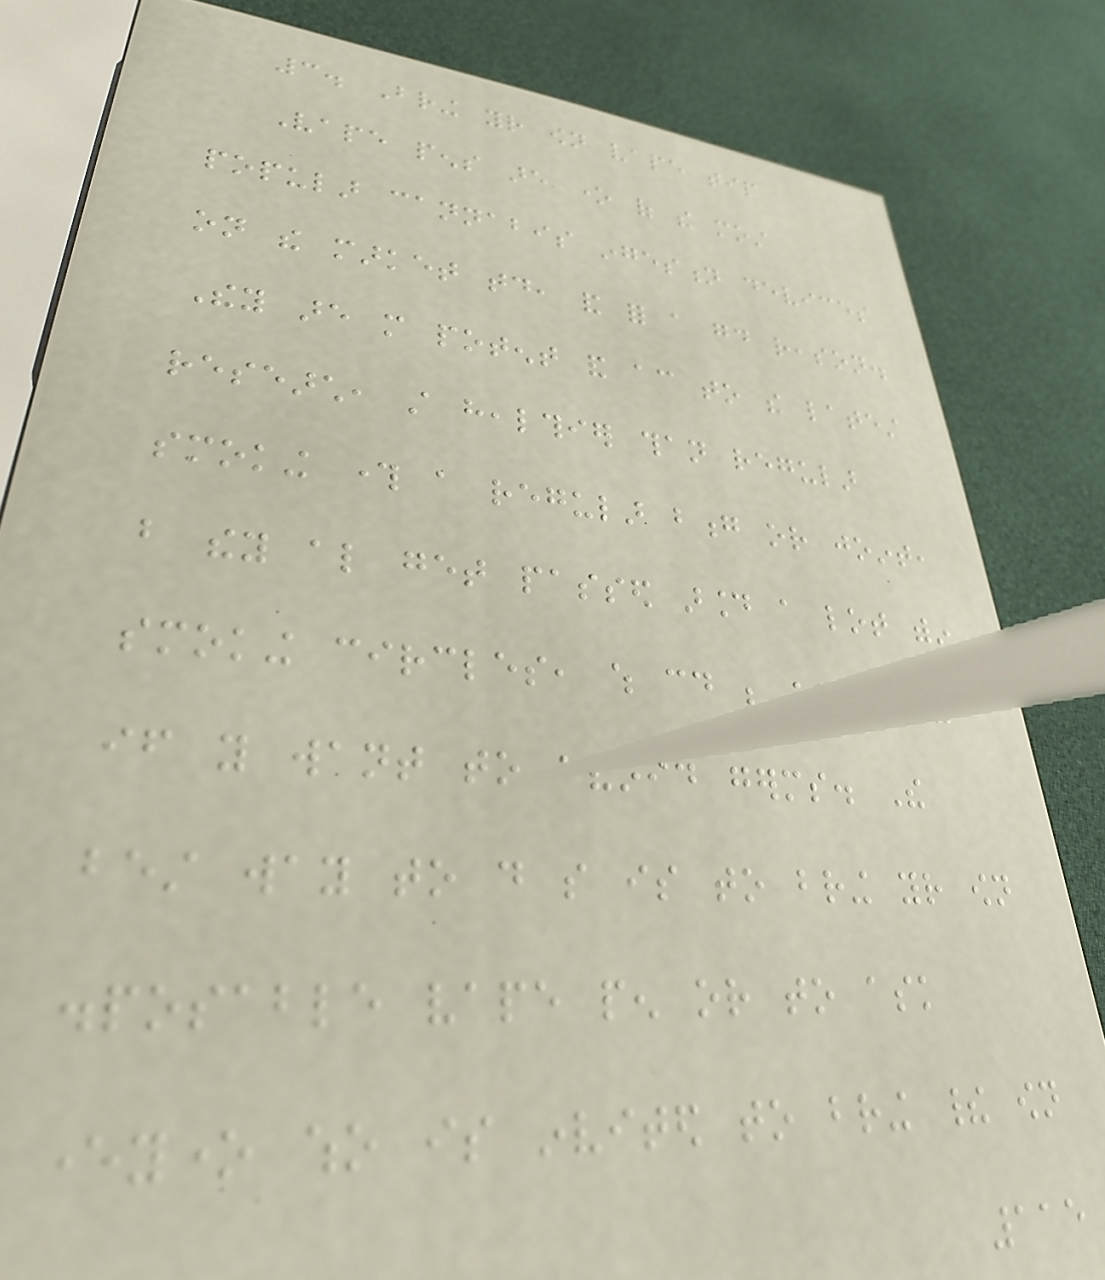3. Bring your own vape tip
Vape pens are one of the most
popular cannabis ingestion devices
on the market today, and for a good reason.
They are more potent and according to the latest
research, still healthier than regular
smoking through a regular bong or joint,
but they also get passed around a lot within
smoking circles, which could be an issue
if you want to avoid germs. The
best way to do so is to bring your own
disposable vape pen or to ask
everyone who is invited to bring their own
115
